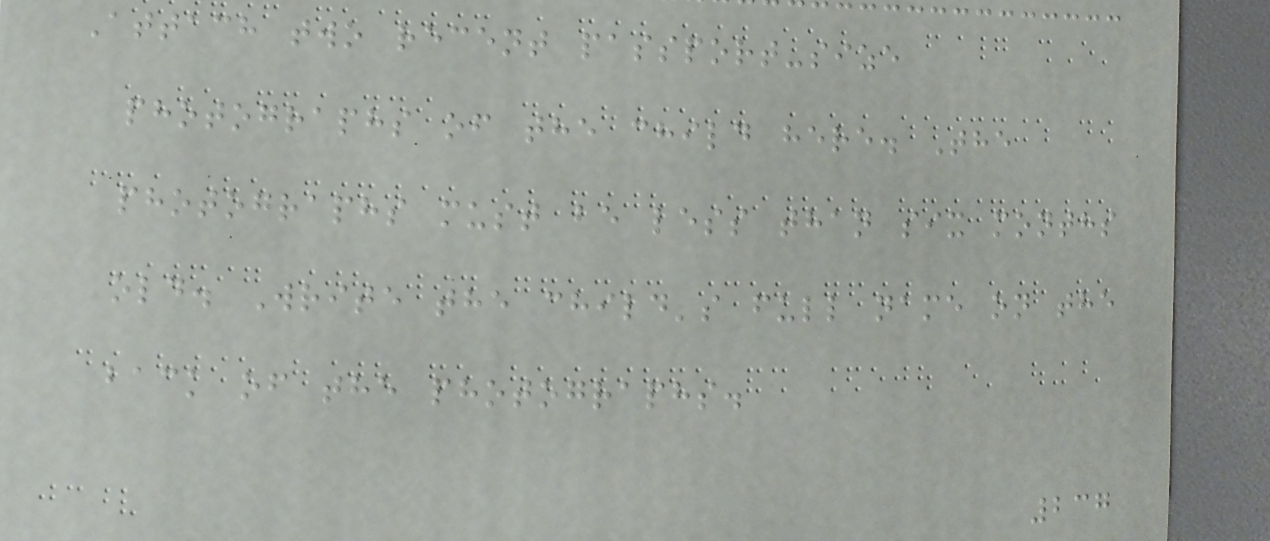Attach two recent passport-size
photographs of the child here. The
photographs must be less than six months
old. Write the child's full name on the
back of the photographs.
237
